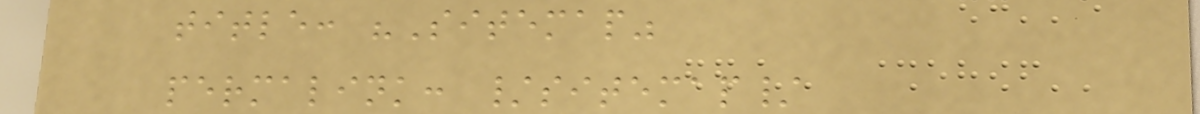title: "Sitemap"
permalink: /sitemap/
